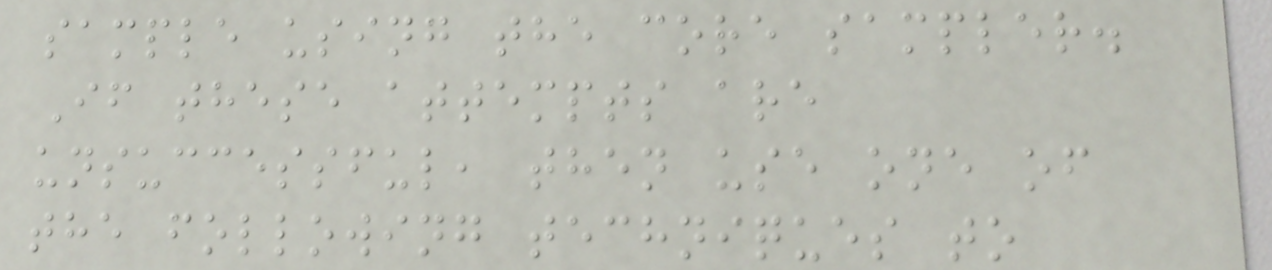sample using the core sampler.
If these attempts are
unsuccessful, then use one of
the following techniques to
